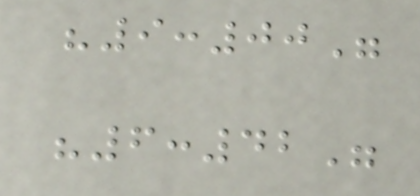"9:00"
"6:42"
